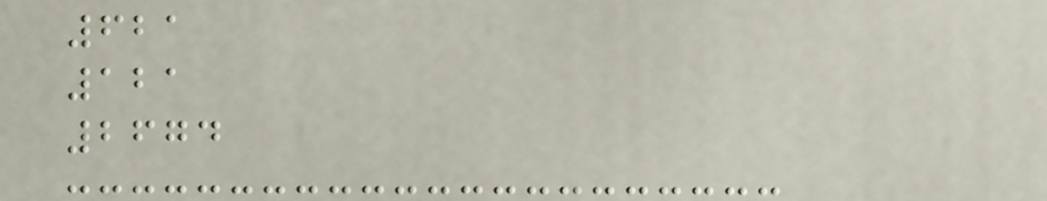621
121
2674
